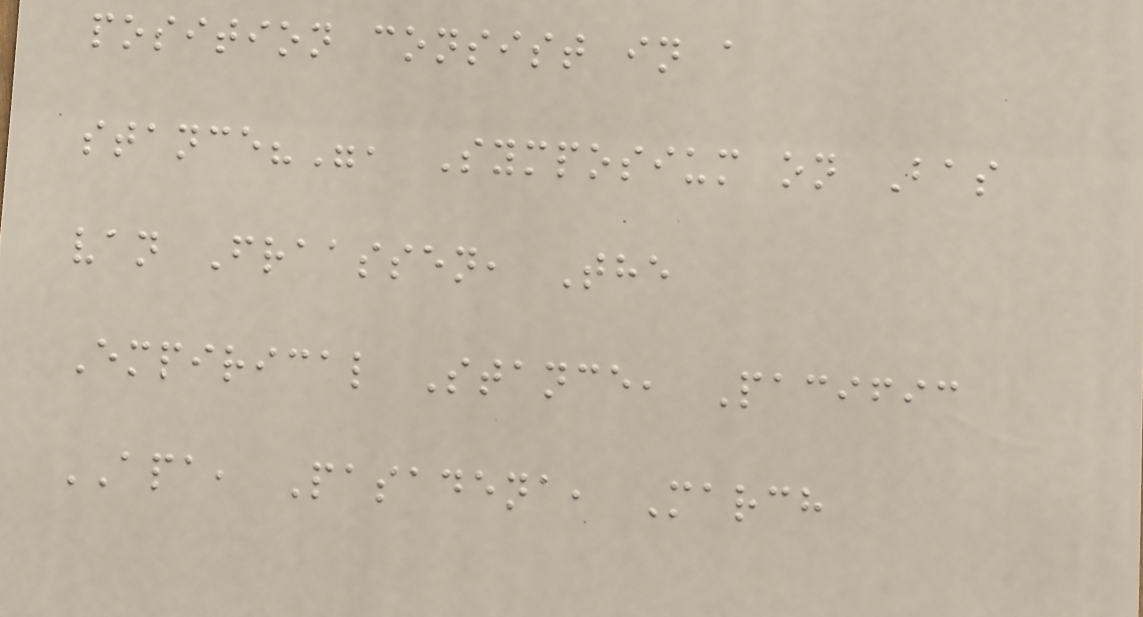position consist in a
stance?", Symposium on Bas
van Fraassen, The
Empirical Stance, Pacific
APA, Pasadena, March
